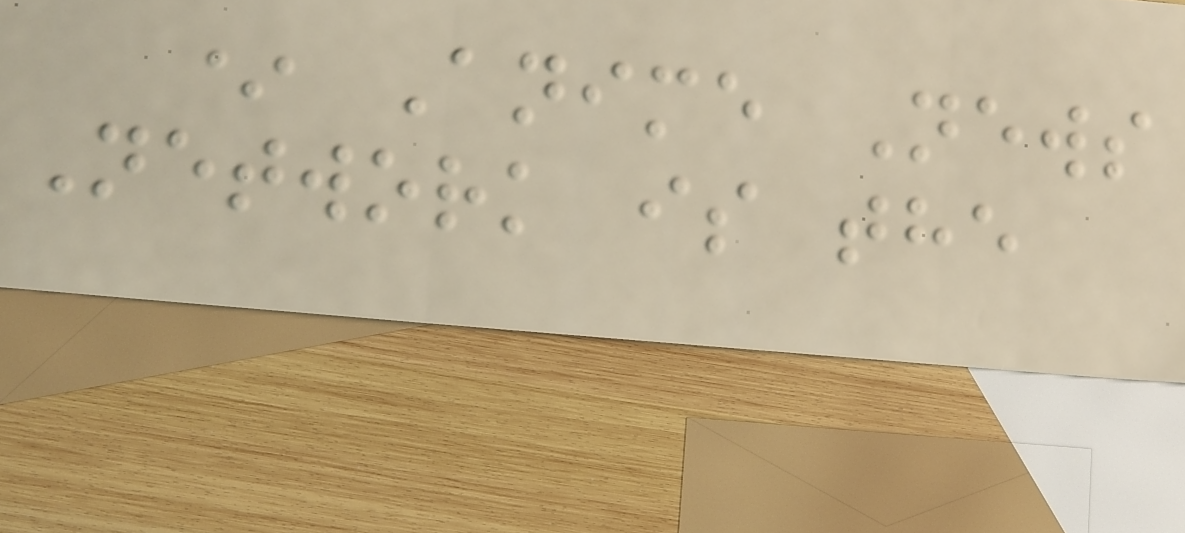* Anime News
Network is the
